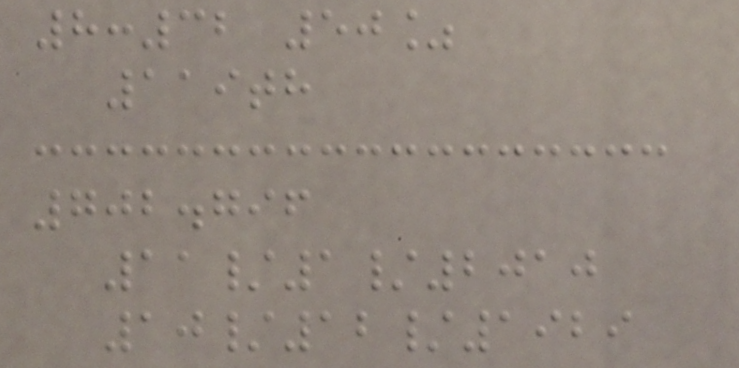8:32 50%
119th
702.796
11/1/2010
10/12/1929
